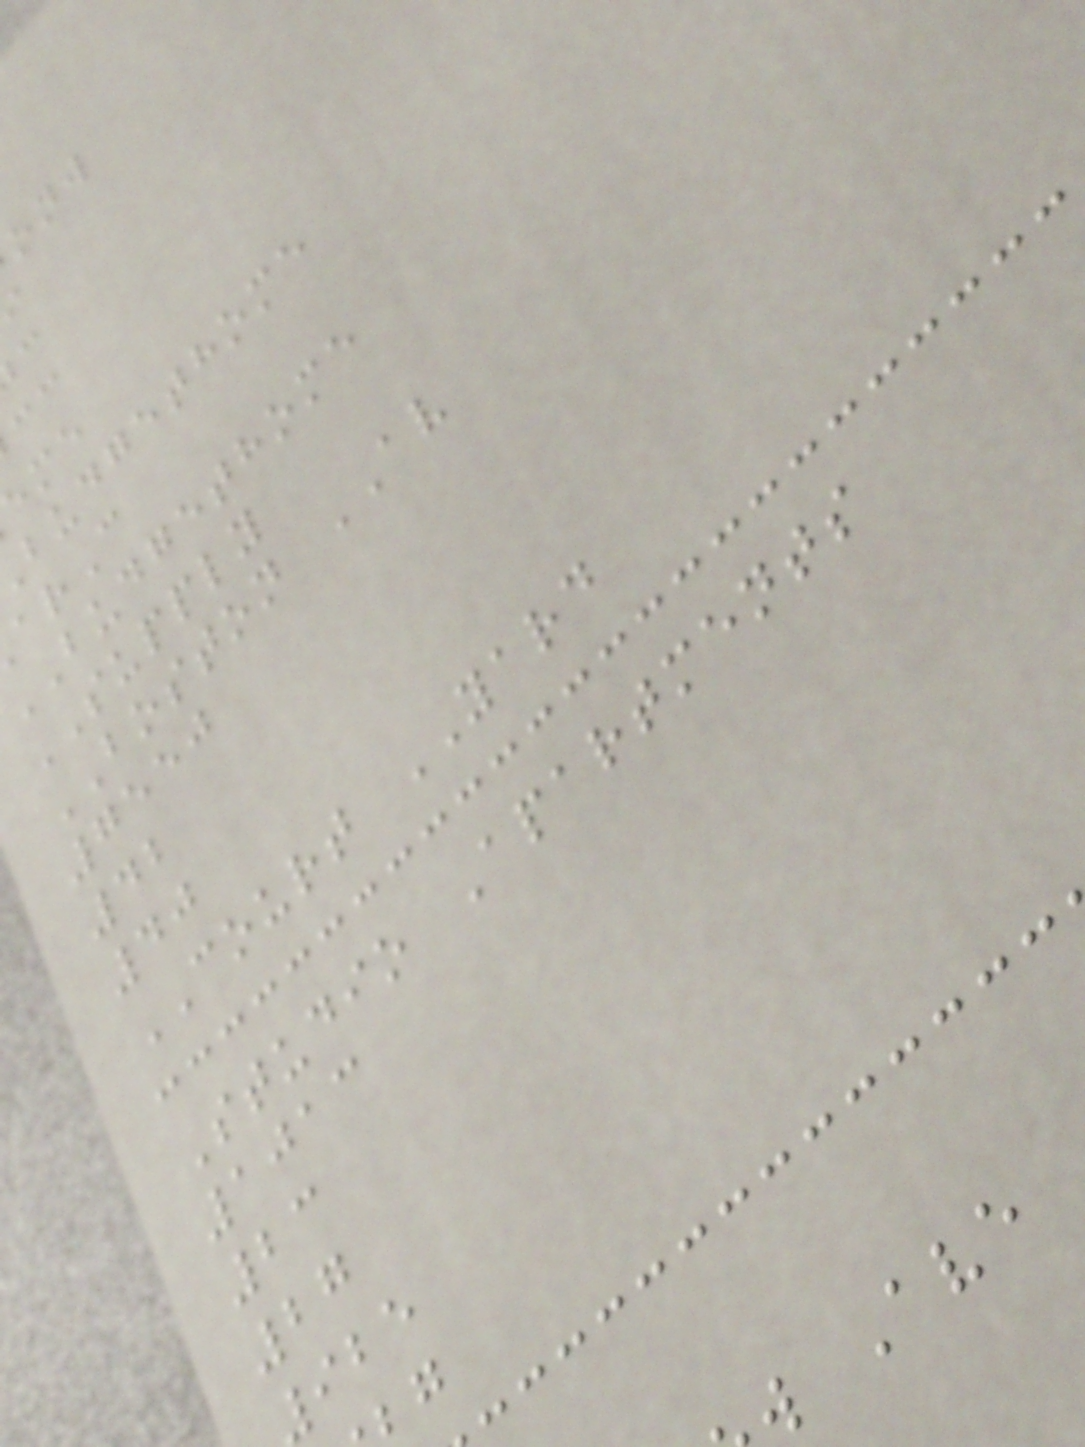budgethome
BUDGETHOME
SUPPLY
BOSTON AV
7550
42
40
COURT YARD
Studio Apartments
1013
23
27
925
w Ave
